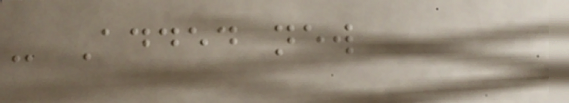- Added new
